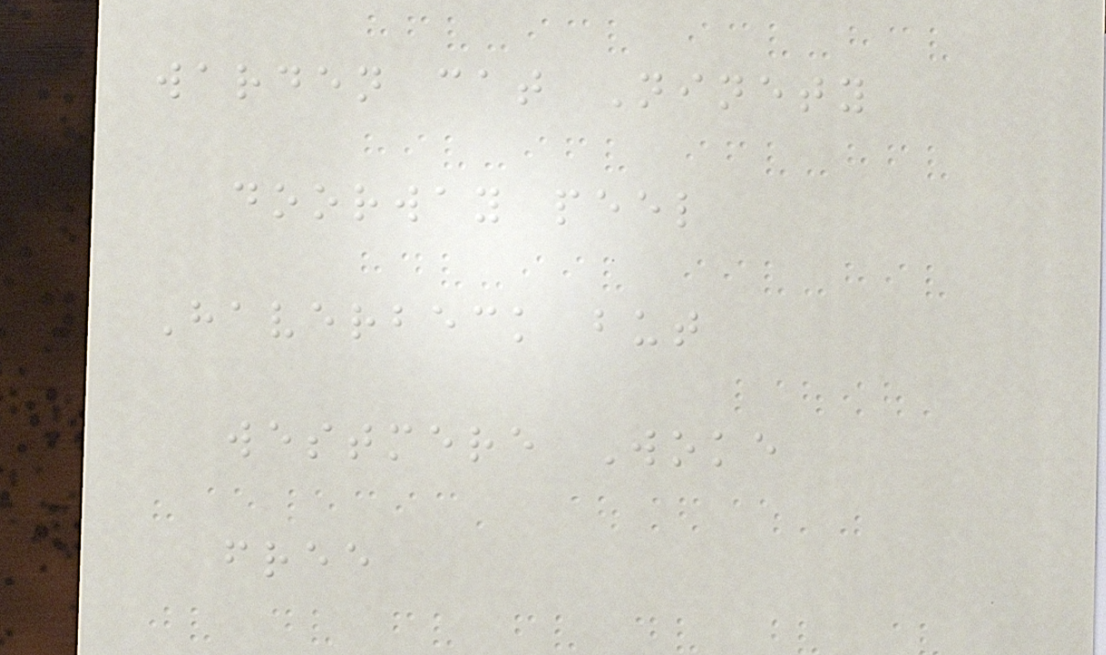warden cat Ninety
doorway peel
Haverbeck but
westmere Woke
free
